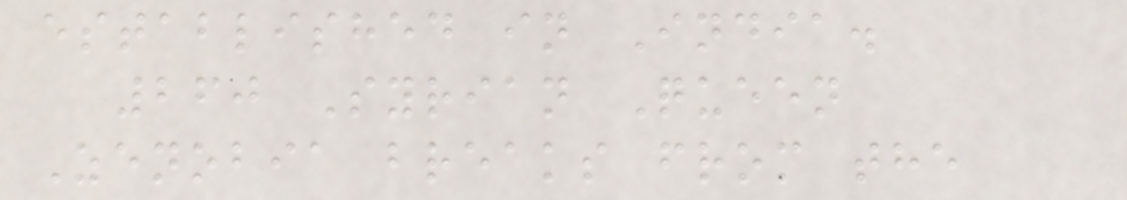established in India.
260 Syrian Queen
Zenobia breaks from the
